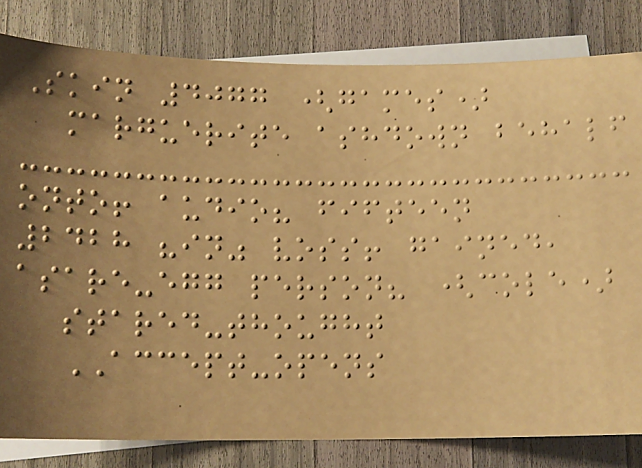Skin 4077 (games)
marguerite ashdown behalf
onto! audio? fifteen
2428 "in" voss! gained,
asare-egg person? (cole)
stared-thought
ACCEPT-opens
